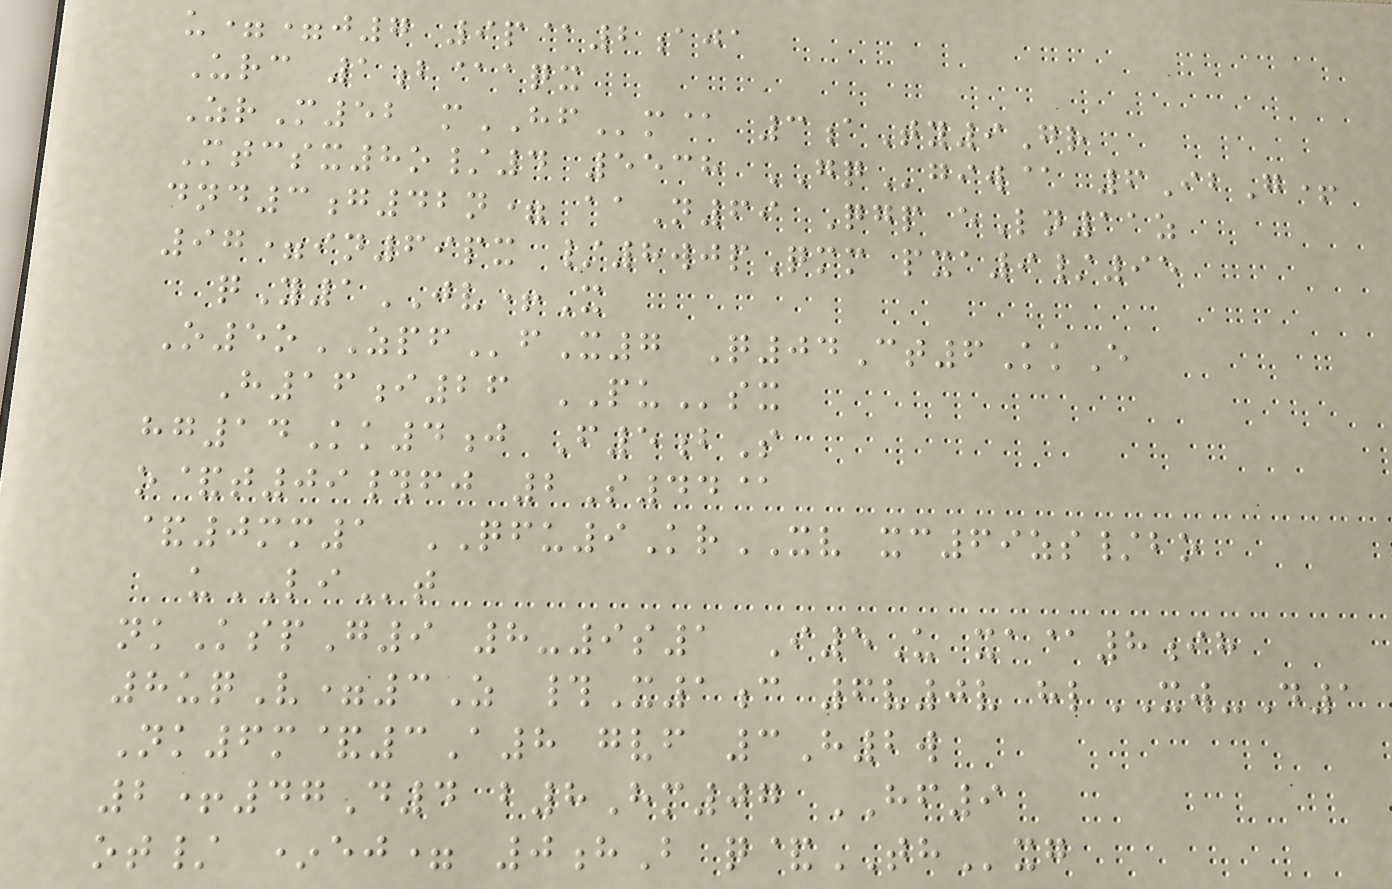u==j7 9p@2aja
Urc 1b@aqx
ZrM52 mHFm@ 3aTy9Gr
Mtcsx8o/4 5538 GQgiw@ 6IbG+
dnd3g42n= aaN69 Qgp eLn11z
97=in69px /8wjpQmm pxa9/95
qY1JV+X
O5oZPFfX7 Q04Ct6KkE
H16i26 PUsx
hg14Kk4j F5bS
o&t09#fj 2S44@
&0mm1 QFU9KrXV xc69zs/bo
uLIt
nkKspG9 8-9s1 I5U xa@8ih
8uqV=3Z #X1c 6v0v hlXW-D1
Nk6m&3A8 gvf 3H2w
2+47D4 b8Hm07 HF9
ot/ *ej= 0hB q&THxg
